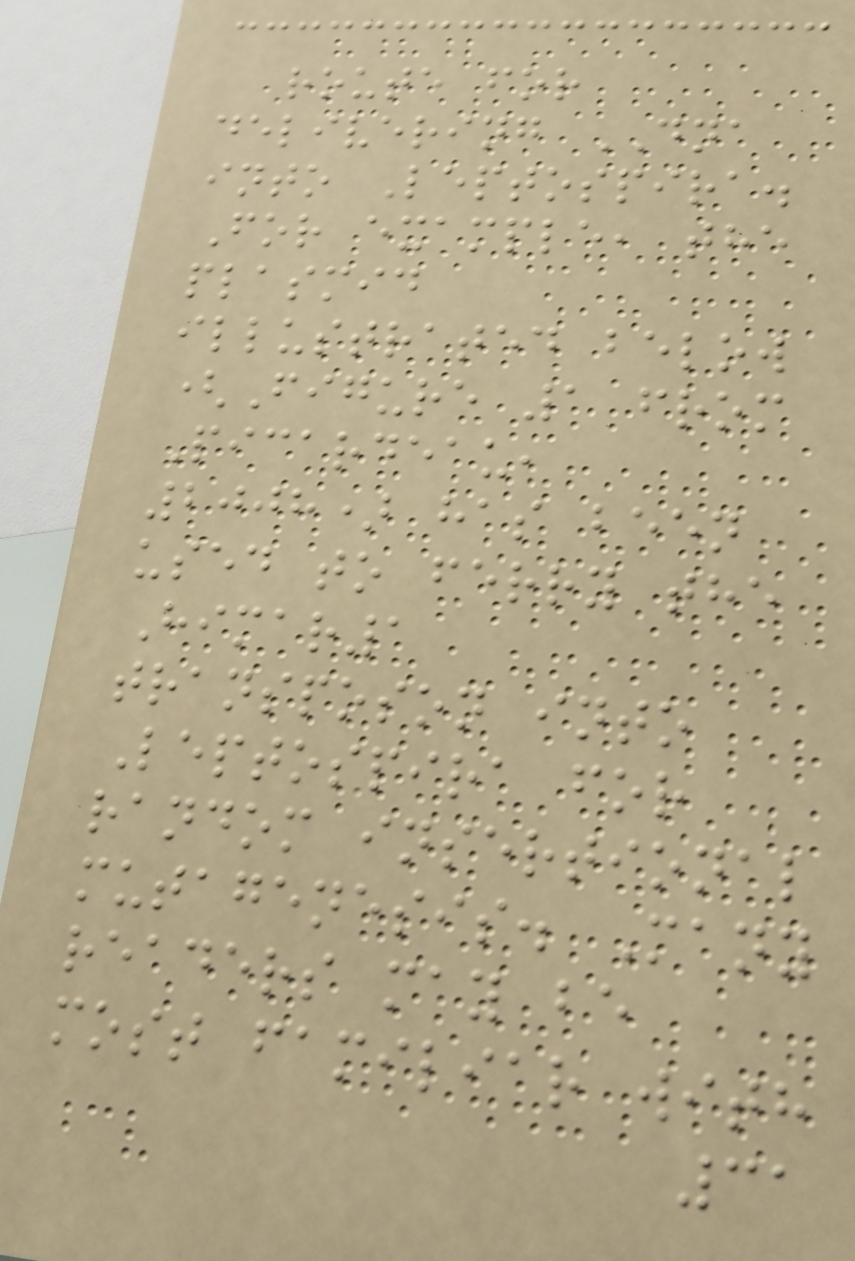route for
delivering DNA
into Leptospira.
For example, the
plasmid
illustrated below
(Figure 1 from
Picardeau,
2008) has been
used to ferry the
Himar1
transposon into
Leptospira for
random insertional
mutagenesis. Many
readers may be
most familiar with
31
